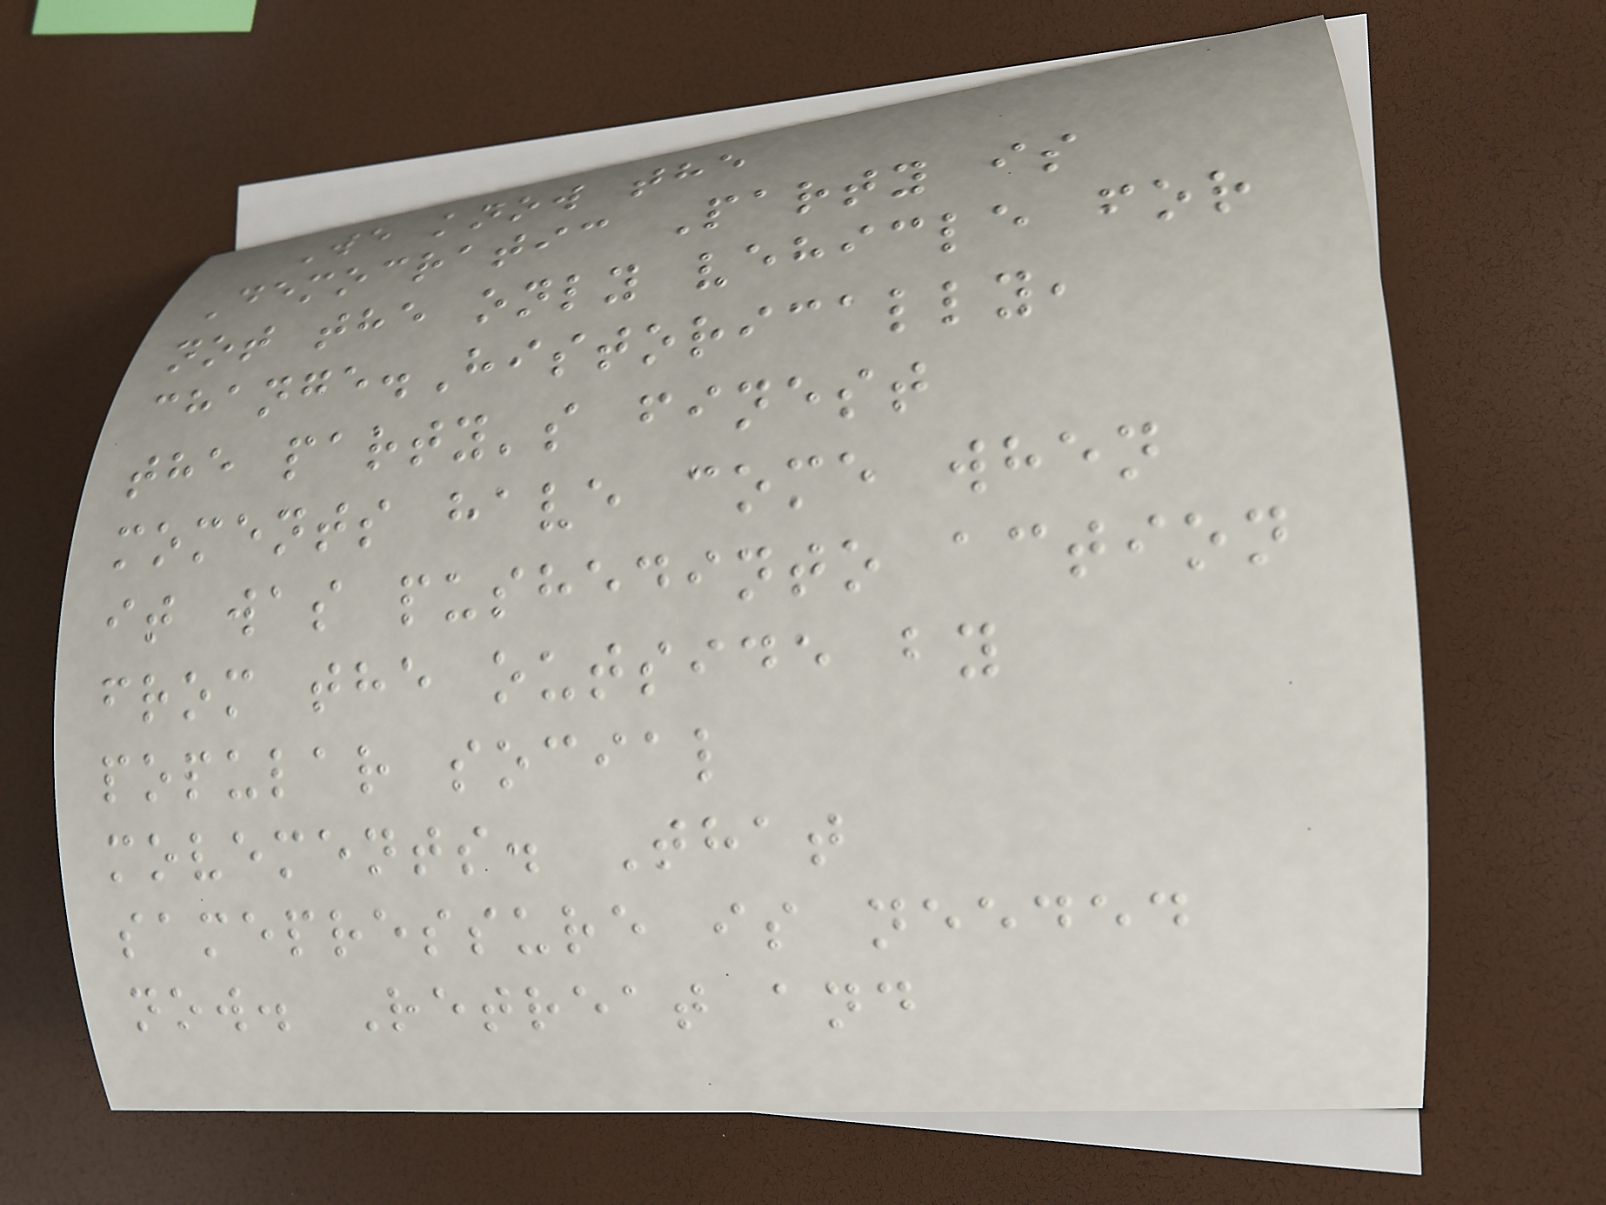We know the
Democratic Party is
not the only vehicle for
change.Historically,
the party's finest
moments have come when
it was pushedinto action
from the outside by
popular social
movements. That
samepressure is needed
now. Retreat and
